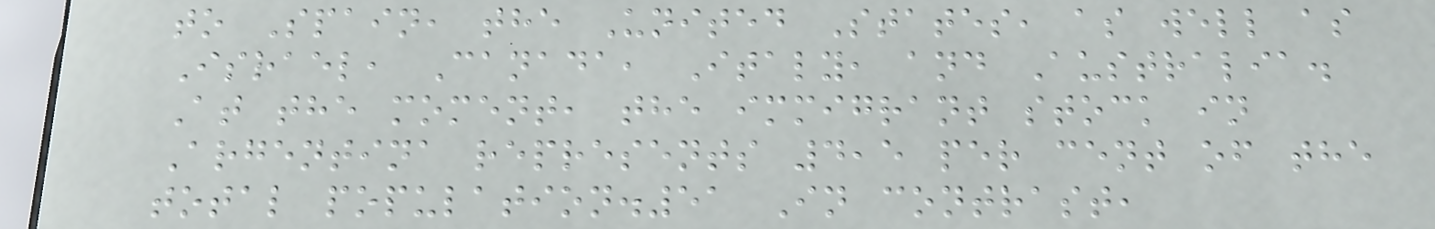to Spain, the United States, as well as
Israel, Canada, Italy, and Australia.
At the moment, the immigrant stock in
Argentina represents 4,5 per cent of the
total population.51 In contrast,
